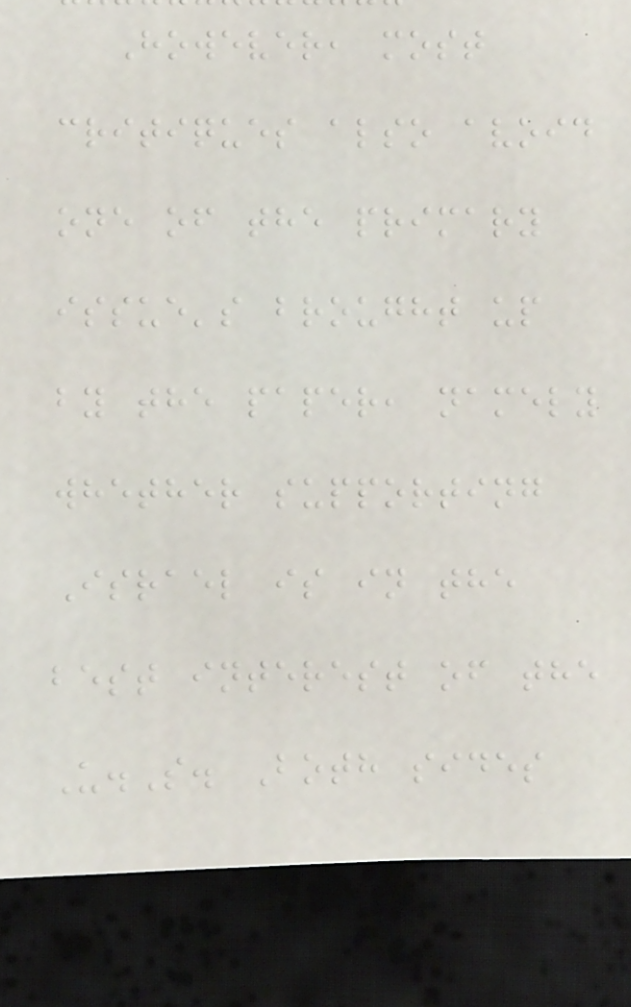However, most
critiques also avoid
one of the primary
issue's brought up
by the paper, namely
whether supporting
Israel is in the
best interest of the
U.S. Both sides
